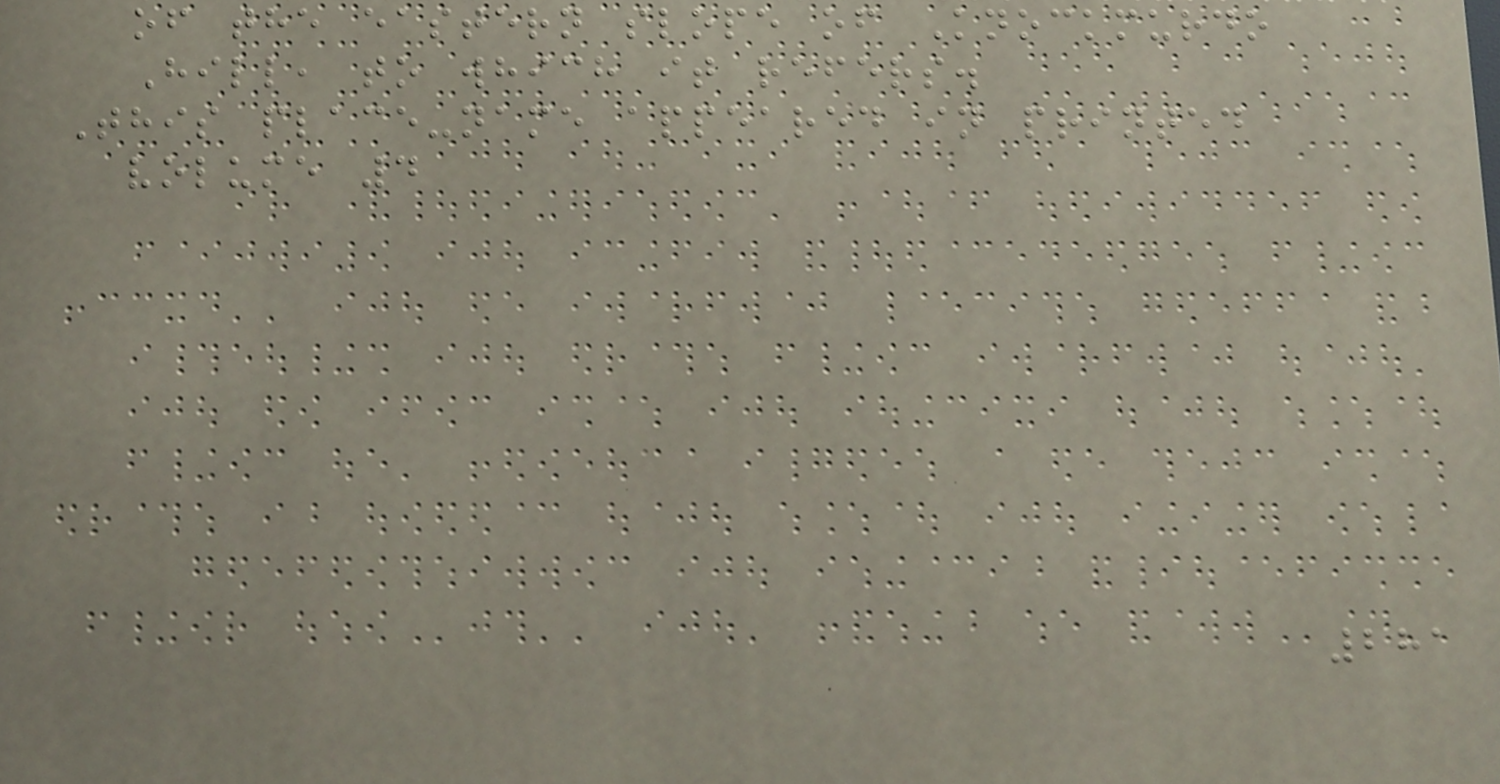of the eastern slope of Knockmurdo
Hill, to which it refers.
This place-name appeared in printed
volume 4
281
